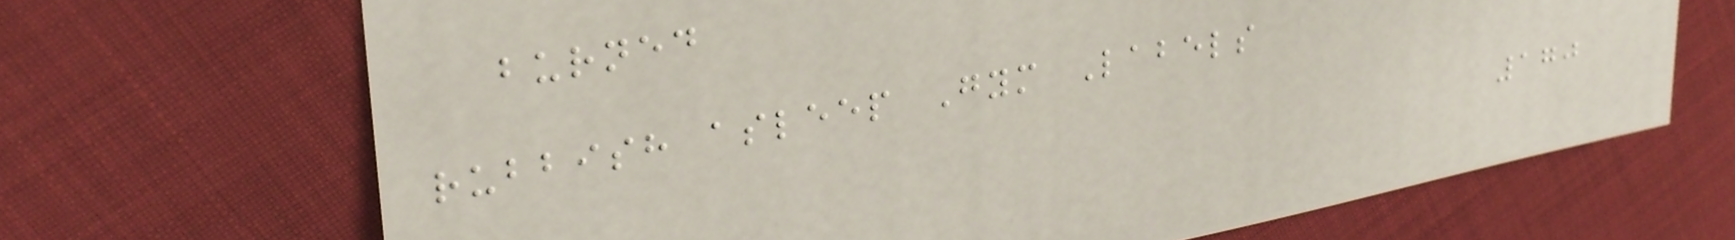burned
rubbish asleep Gym Labels
170
